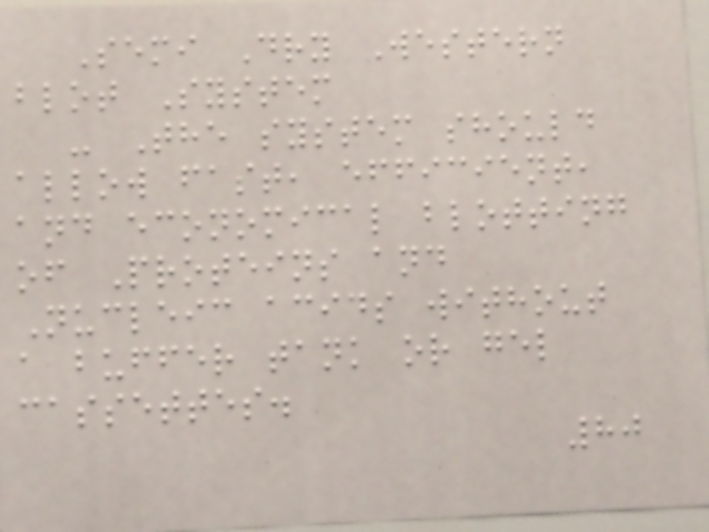Semi Dry Western
blot System
- The system should
allow fast, efficient,
and economical blotting
of Proteins and
Nucleic acids without
a buffer tank or gel
cassettes.
80
